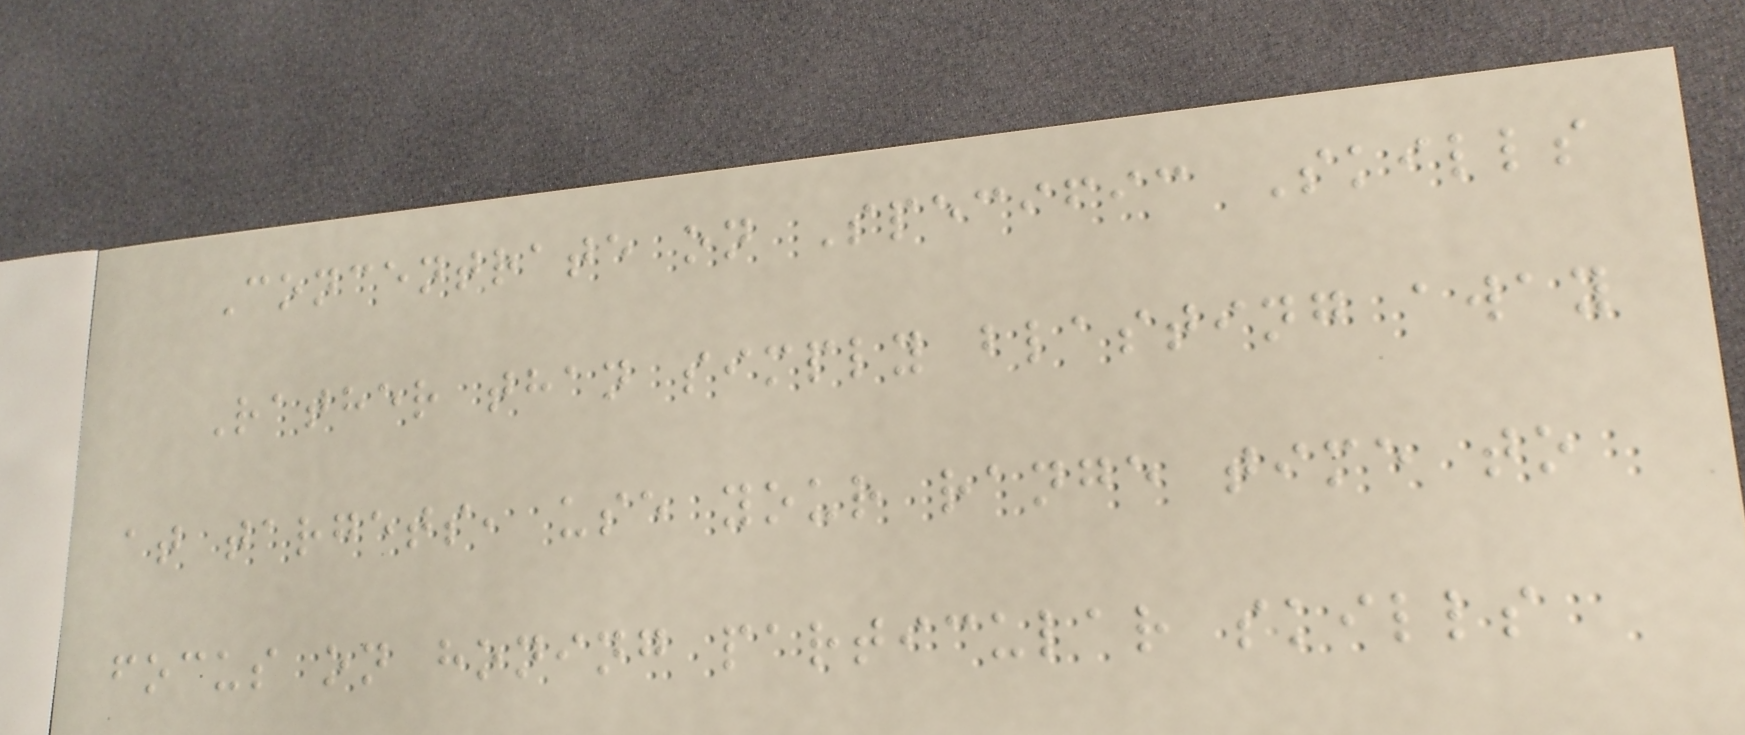Concentrate on Specific Skills
Rather than simply blasting away
at targets, use your range time to
focus on honing particular skills
